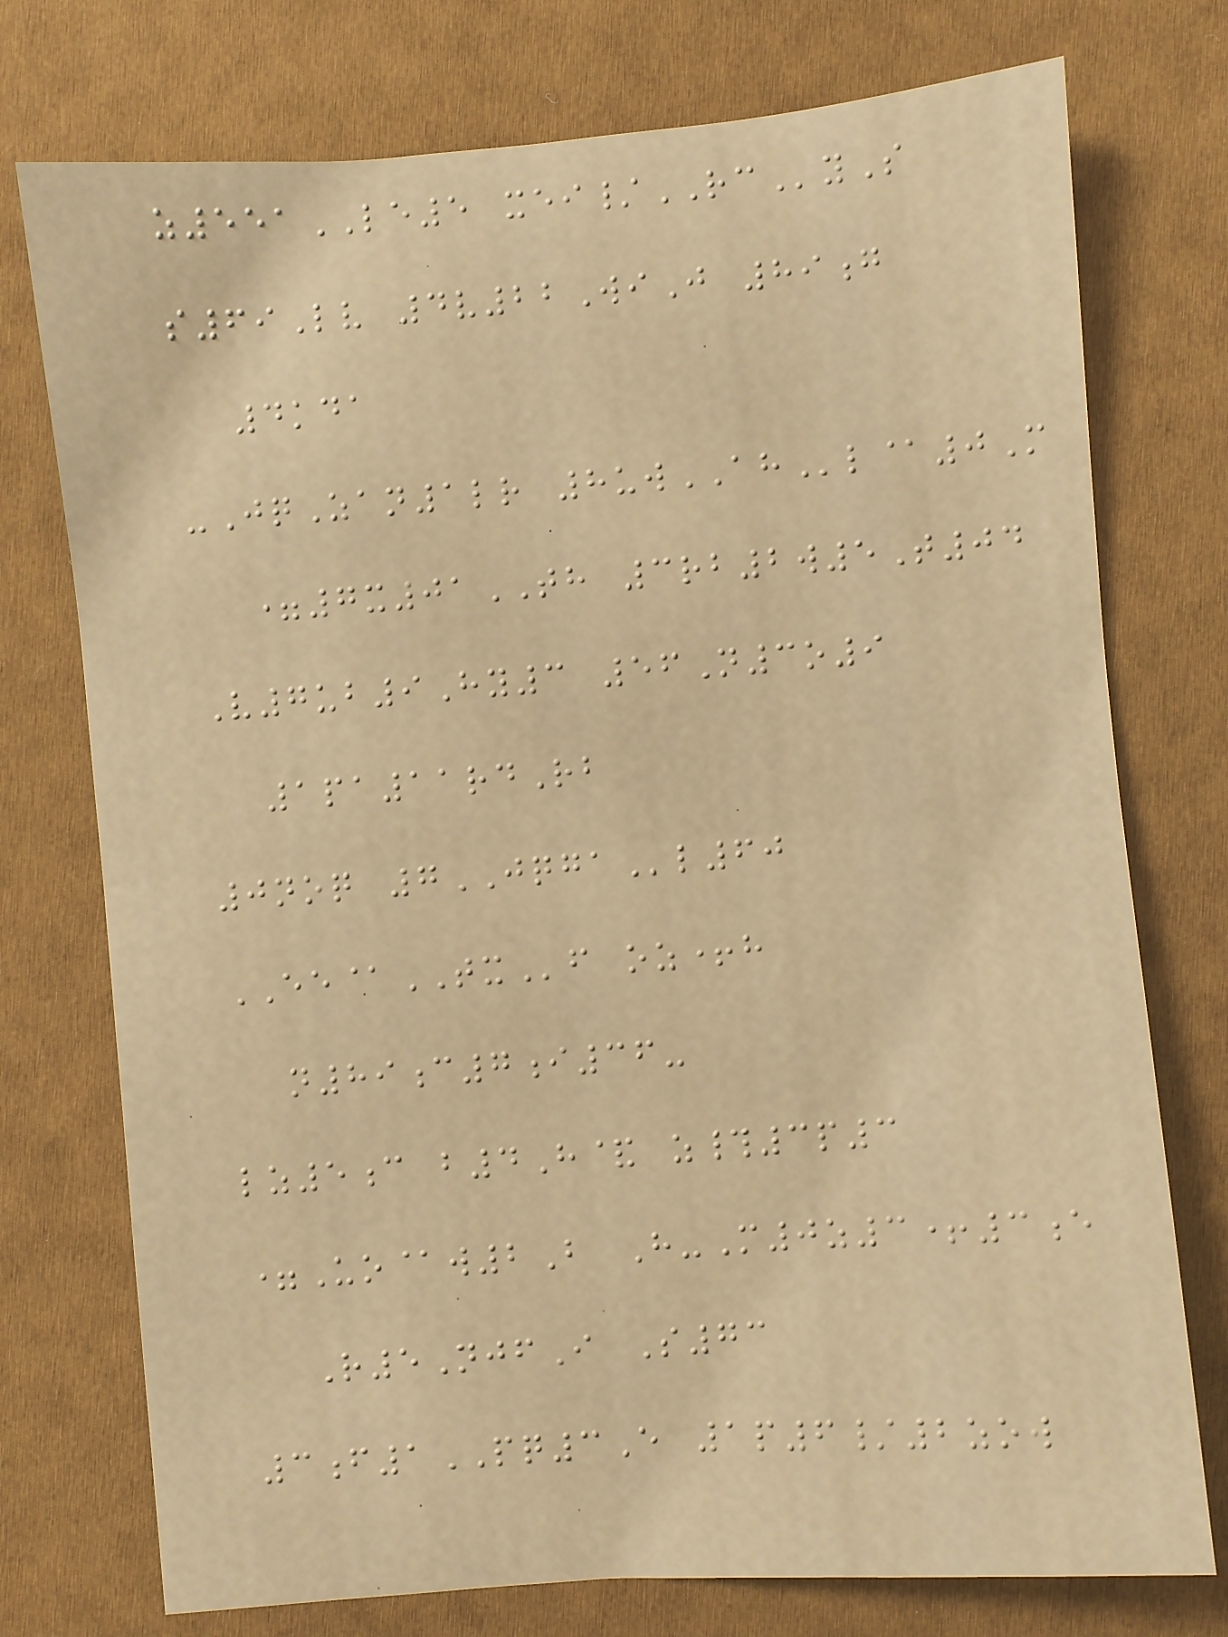z551LE5 xei/RCyS
s69Lv 4v22WiJ 89g
4kda
-JqZan1lr 8uwAHl@0M
=7x01TH 3rb2w5T04
V7ub9Hy3 56N3o9
1pa11rdRb
0noq 7JQGAl60
EE@TXf oz+h
n89c7i36-
lz5c b4H& z#3p3
=Uo@w2B H-M0z3+3e
R5NjfI S73
3f1PQ3E 1p6/2zow
